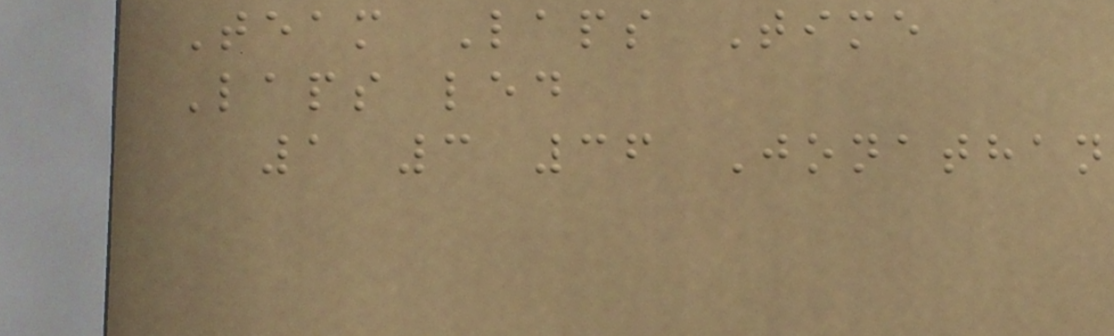Team Laps Time
Laps led
1 3 36 Jonathan
